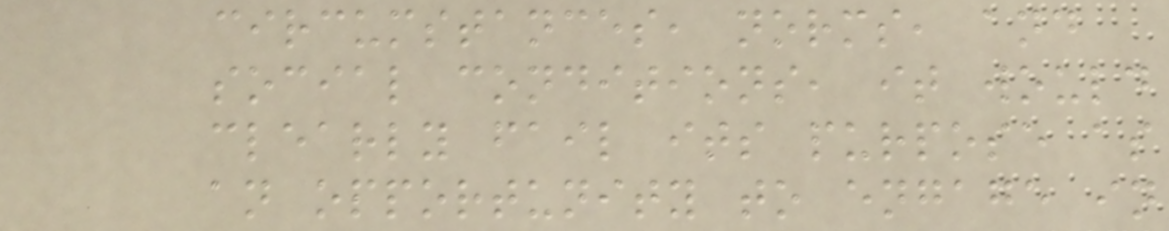circumstances, norms, and
social conditions, it would
clearly fail its purpose as
an opportunity to engage in
